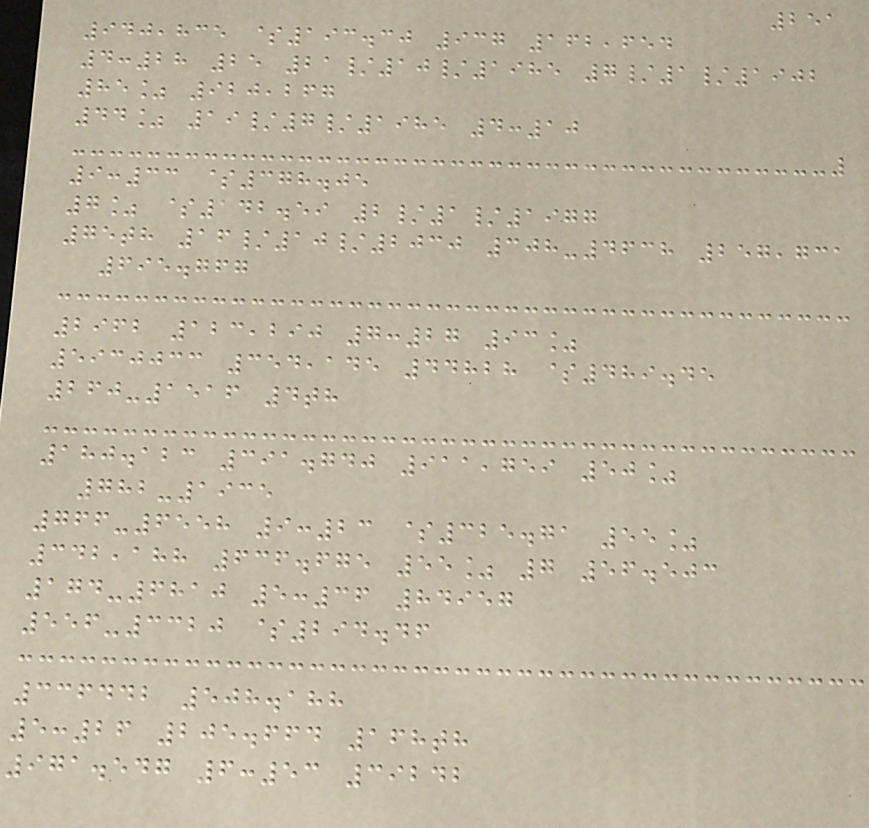251
940,835 $193.30 937 162,654
4:28 25 21/10/1985 7/1/1902
85% 920,267
44% 19/7/1985 4:10
9:33 $378.05
7% $142.59 2/1/1977
75th 16/10/2030 308-4638 257,731
695.767
2962 123,290 7:27 93%
5930033 354,145 44828 $489.45
260-1516 4th
180.123 391.740 911,759 50%
782-1935
766-6558 9:23 $325.71 55%
342,188 636.675 55% 7 56.503
174-6810 5:36 84957
556-3320 $294.46
336442 508.188
5:26 205.664 168th
971.547 6:53 39242
